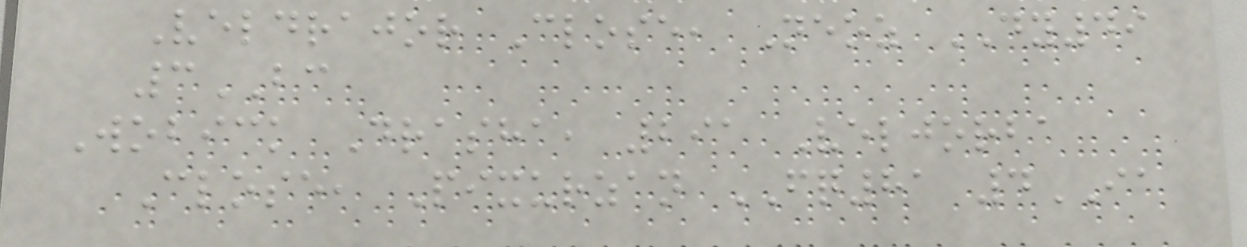Veldrajor Close, Neoz DY49
3BC
Wobick Drasha, 291 Veljorba
Close, Pixurzan FQ81 4IA
